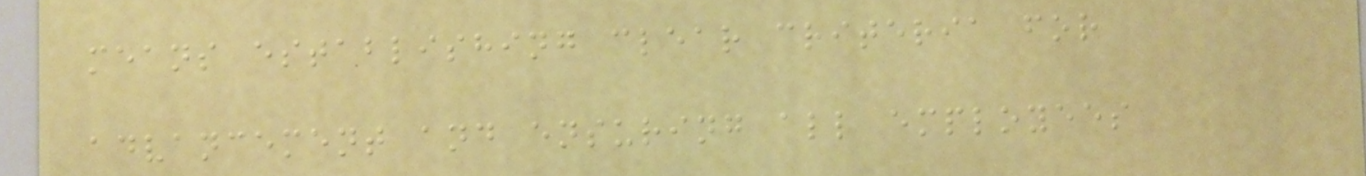means establishing clear criteria for
advancement and ensuring all employees
